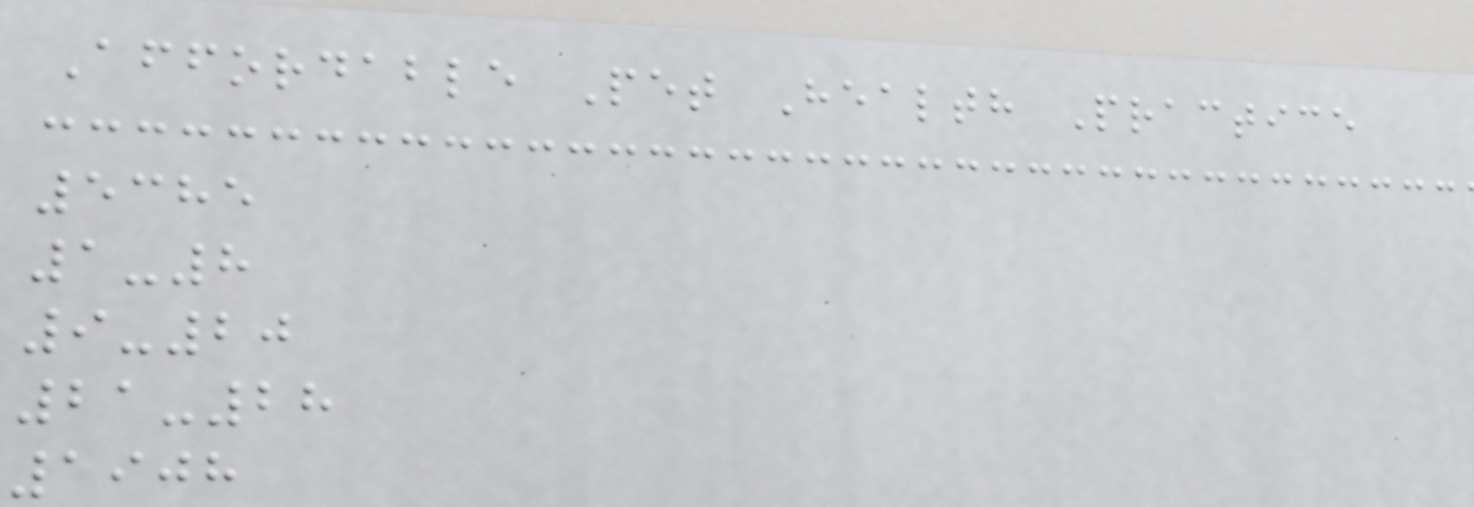Affordable Pet Health Practice
5385
1-8
9-20
21-28
1908
